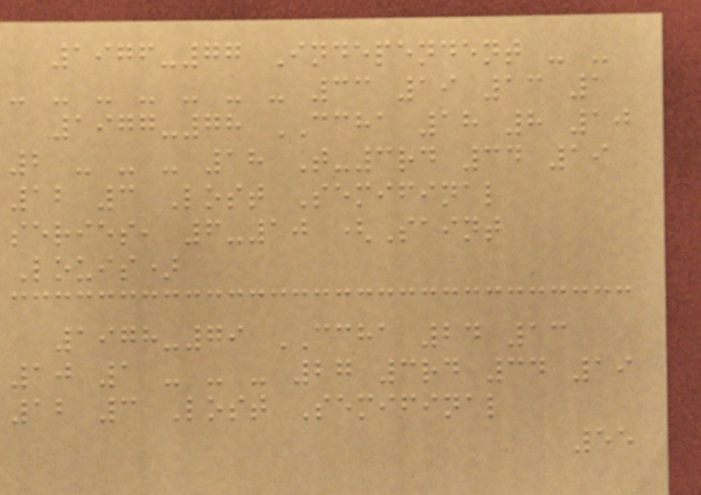1976-77 Independent - -
- - - - - - - 33 19 13 1
1977-78 CCHA 18 8 10
2 - - - 18 T-3rd 34 19
12 3 Lost Semifinal
series, 6-10 (Saint
Louis)
1978-79 CCHA 24 13
10 1 - - - 27 3rd 34 19
12 3 Lost Semifinal
55
